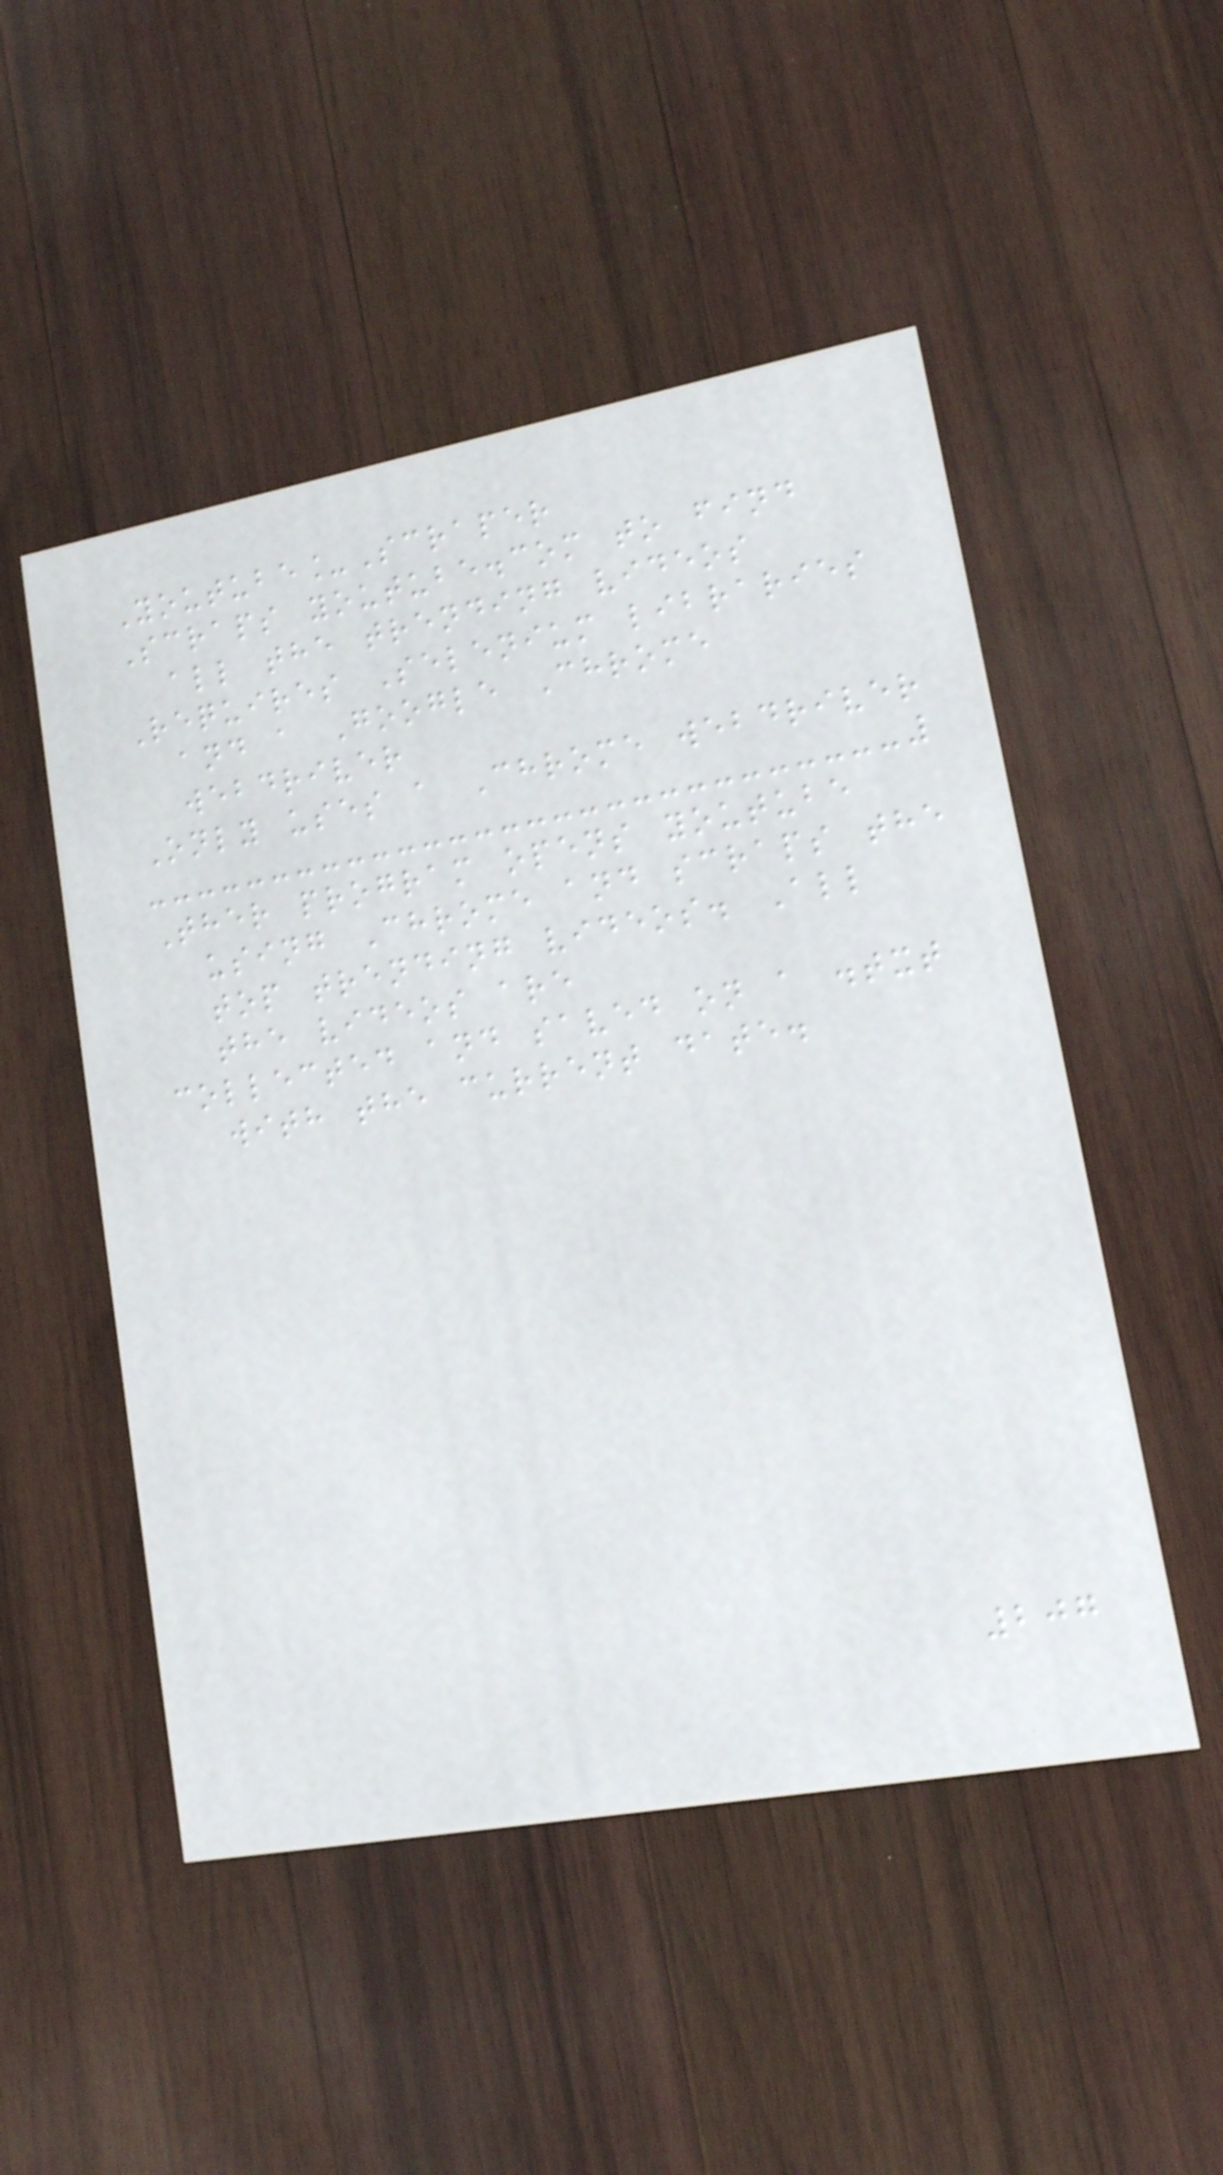Youtube_Scraper
Scraps youtube.com to find
all the trending videos
Requires Selenium libraries
and a Google Chrome
webdriver
Only uses a Chrome webdriver
Ther program opens youtube
using Chrome and scraps the
top trending videos. All
the videos are
collected and saved on a .txt
with the current date.
207
